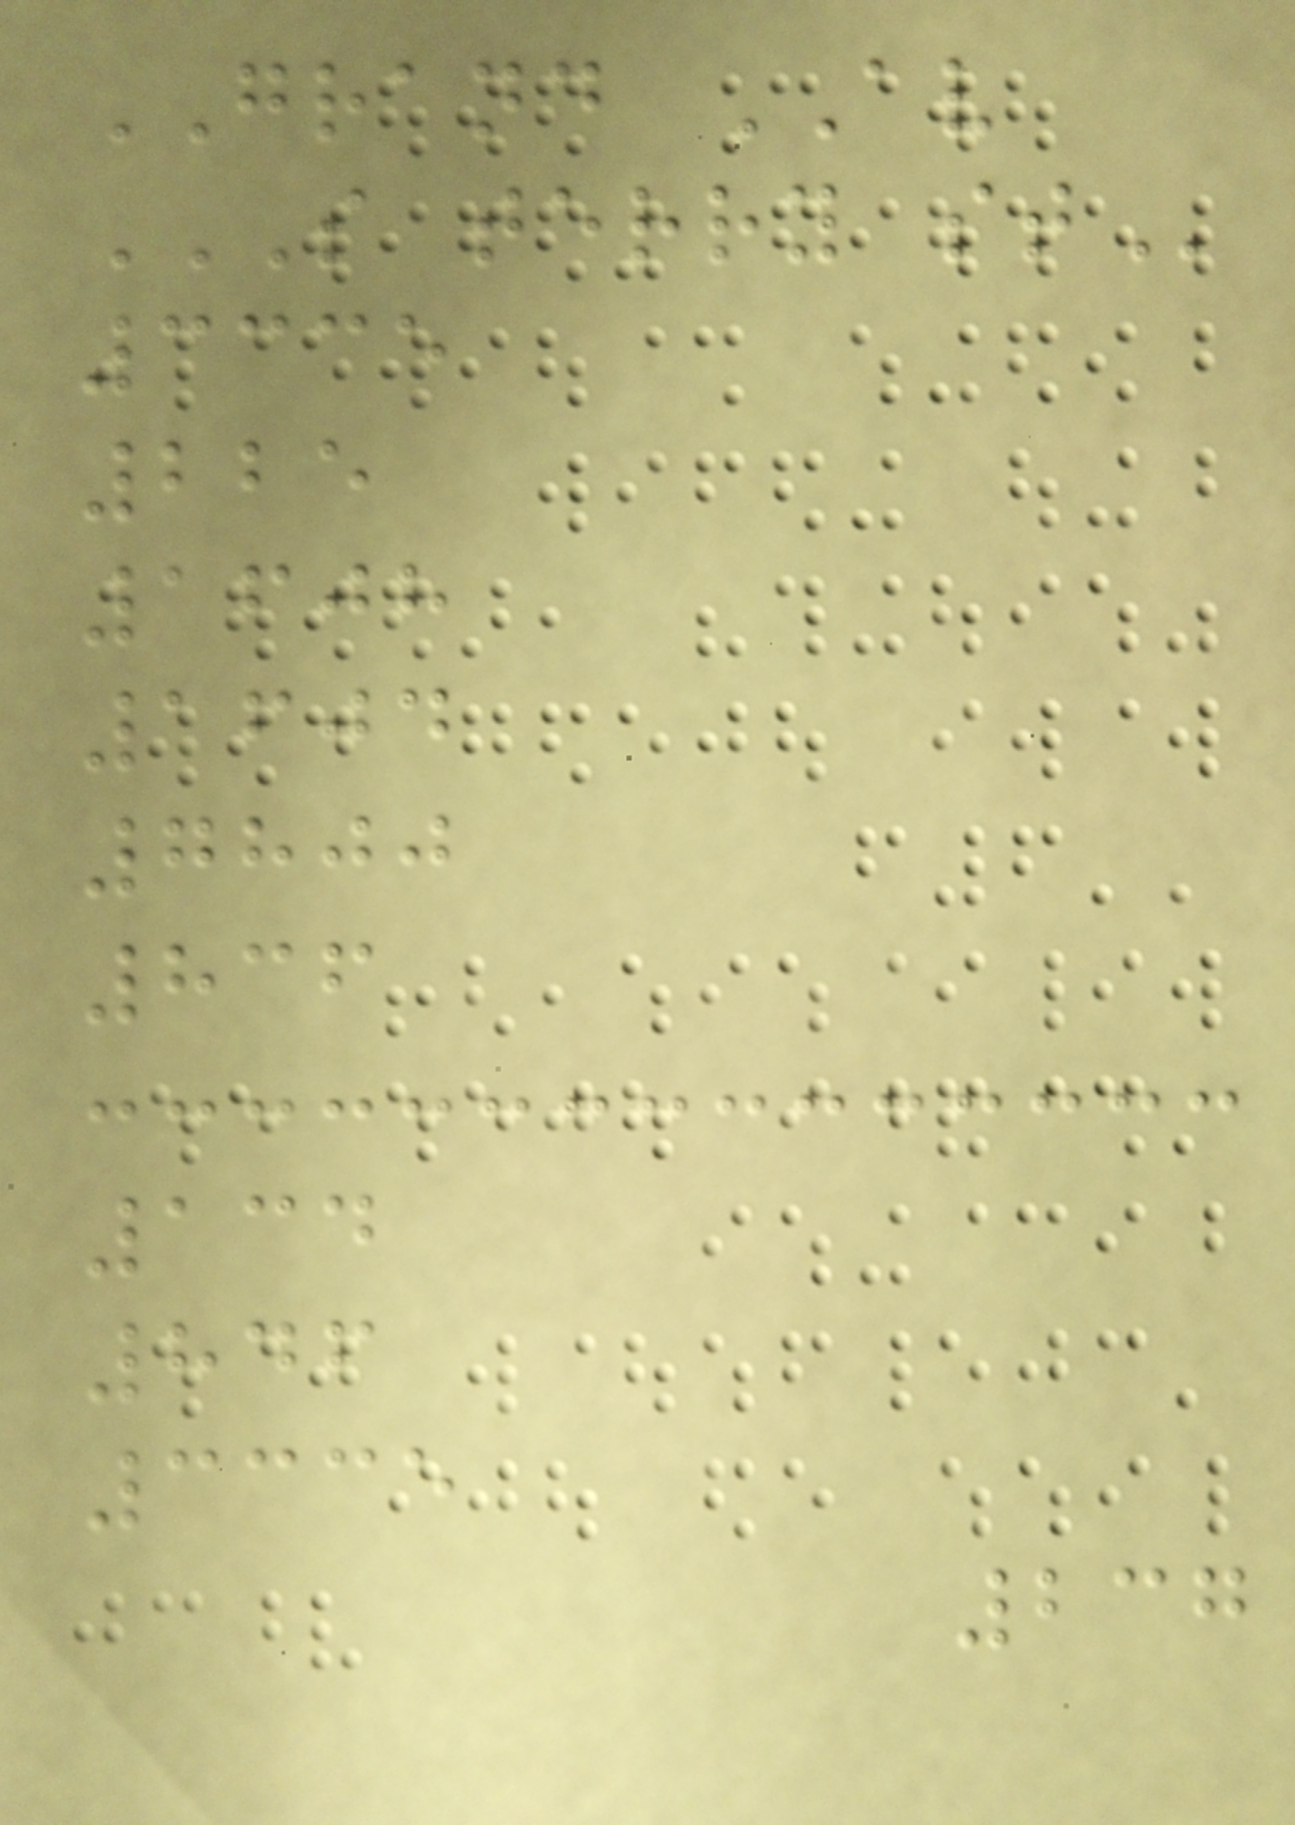GRAND AV
S TERRY ST
3335
225
1608
1604
7800
836
134
846
3335
237
